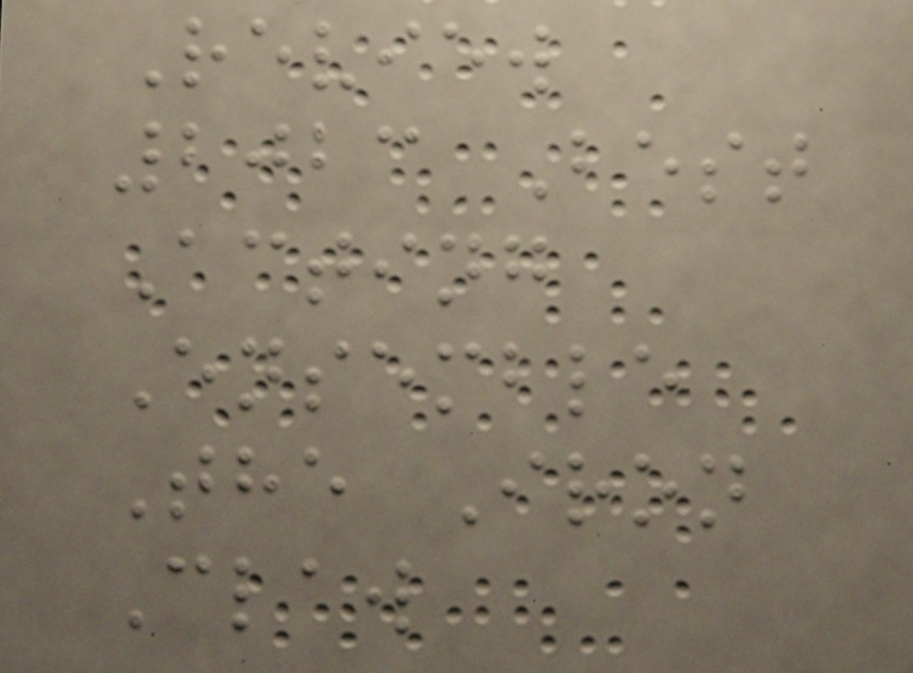Review
2023 Best
Acting
Ensemble
The Iron
Claw
